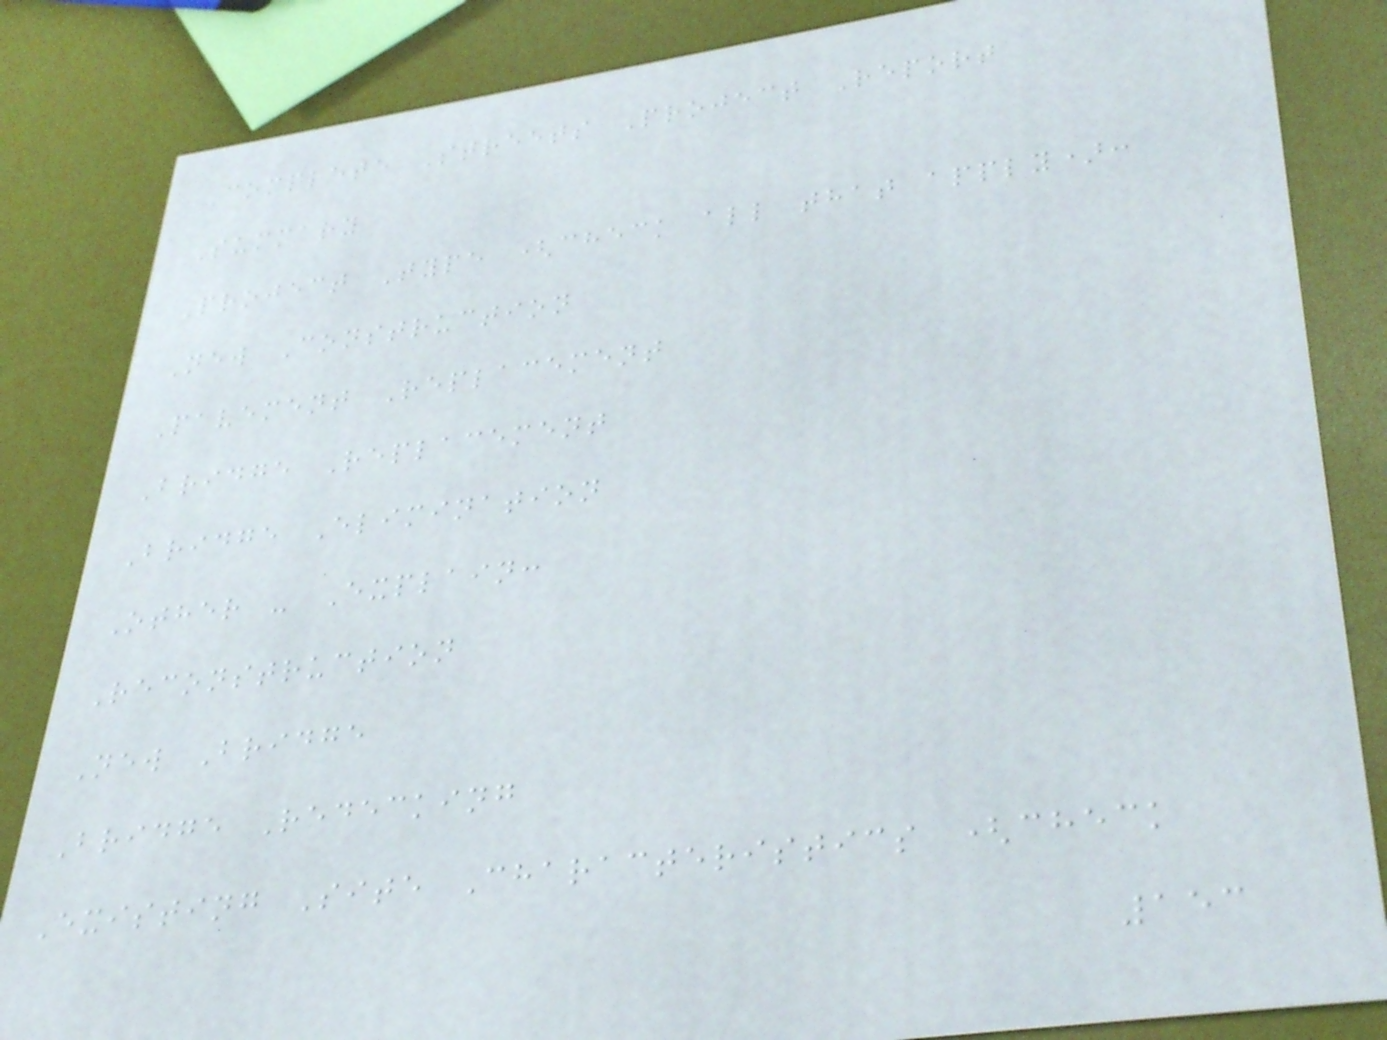Complete Streets Project Report
Summary
Project Type (check all that apply):
New Construction
Pavement Replacement
Bridge Replacement
Bridge Elimination
Other - Explain:
Reconstruction
New Bridge
Bridge Redecking
Existing Site Characteristics (check
153
